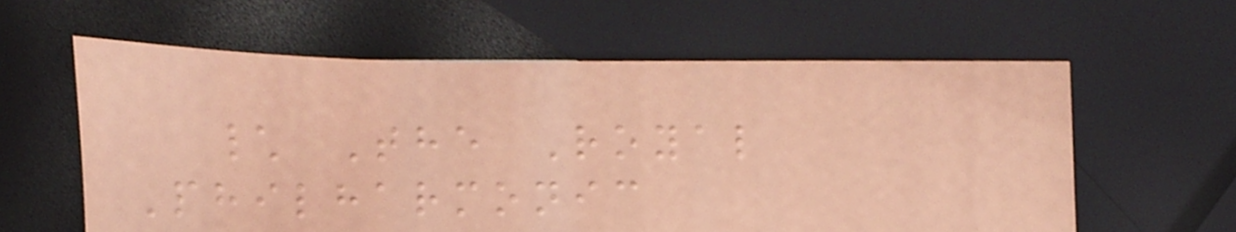\ The Royal
Philharmonic
